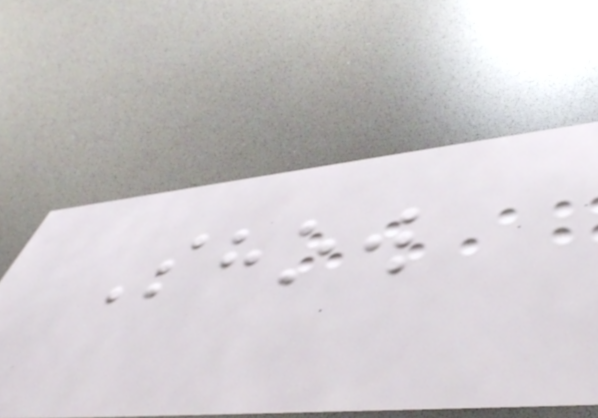Show
